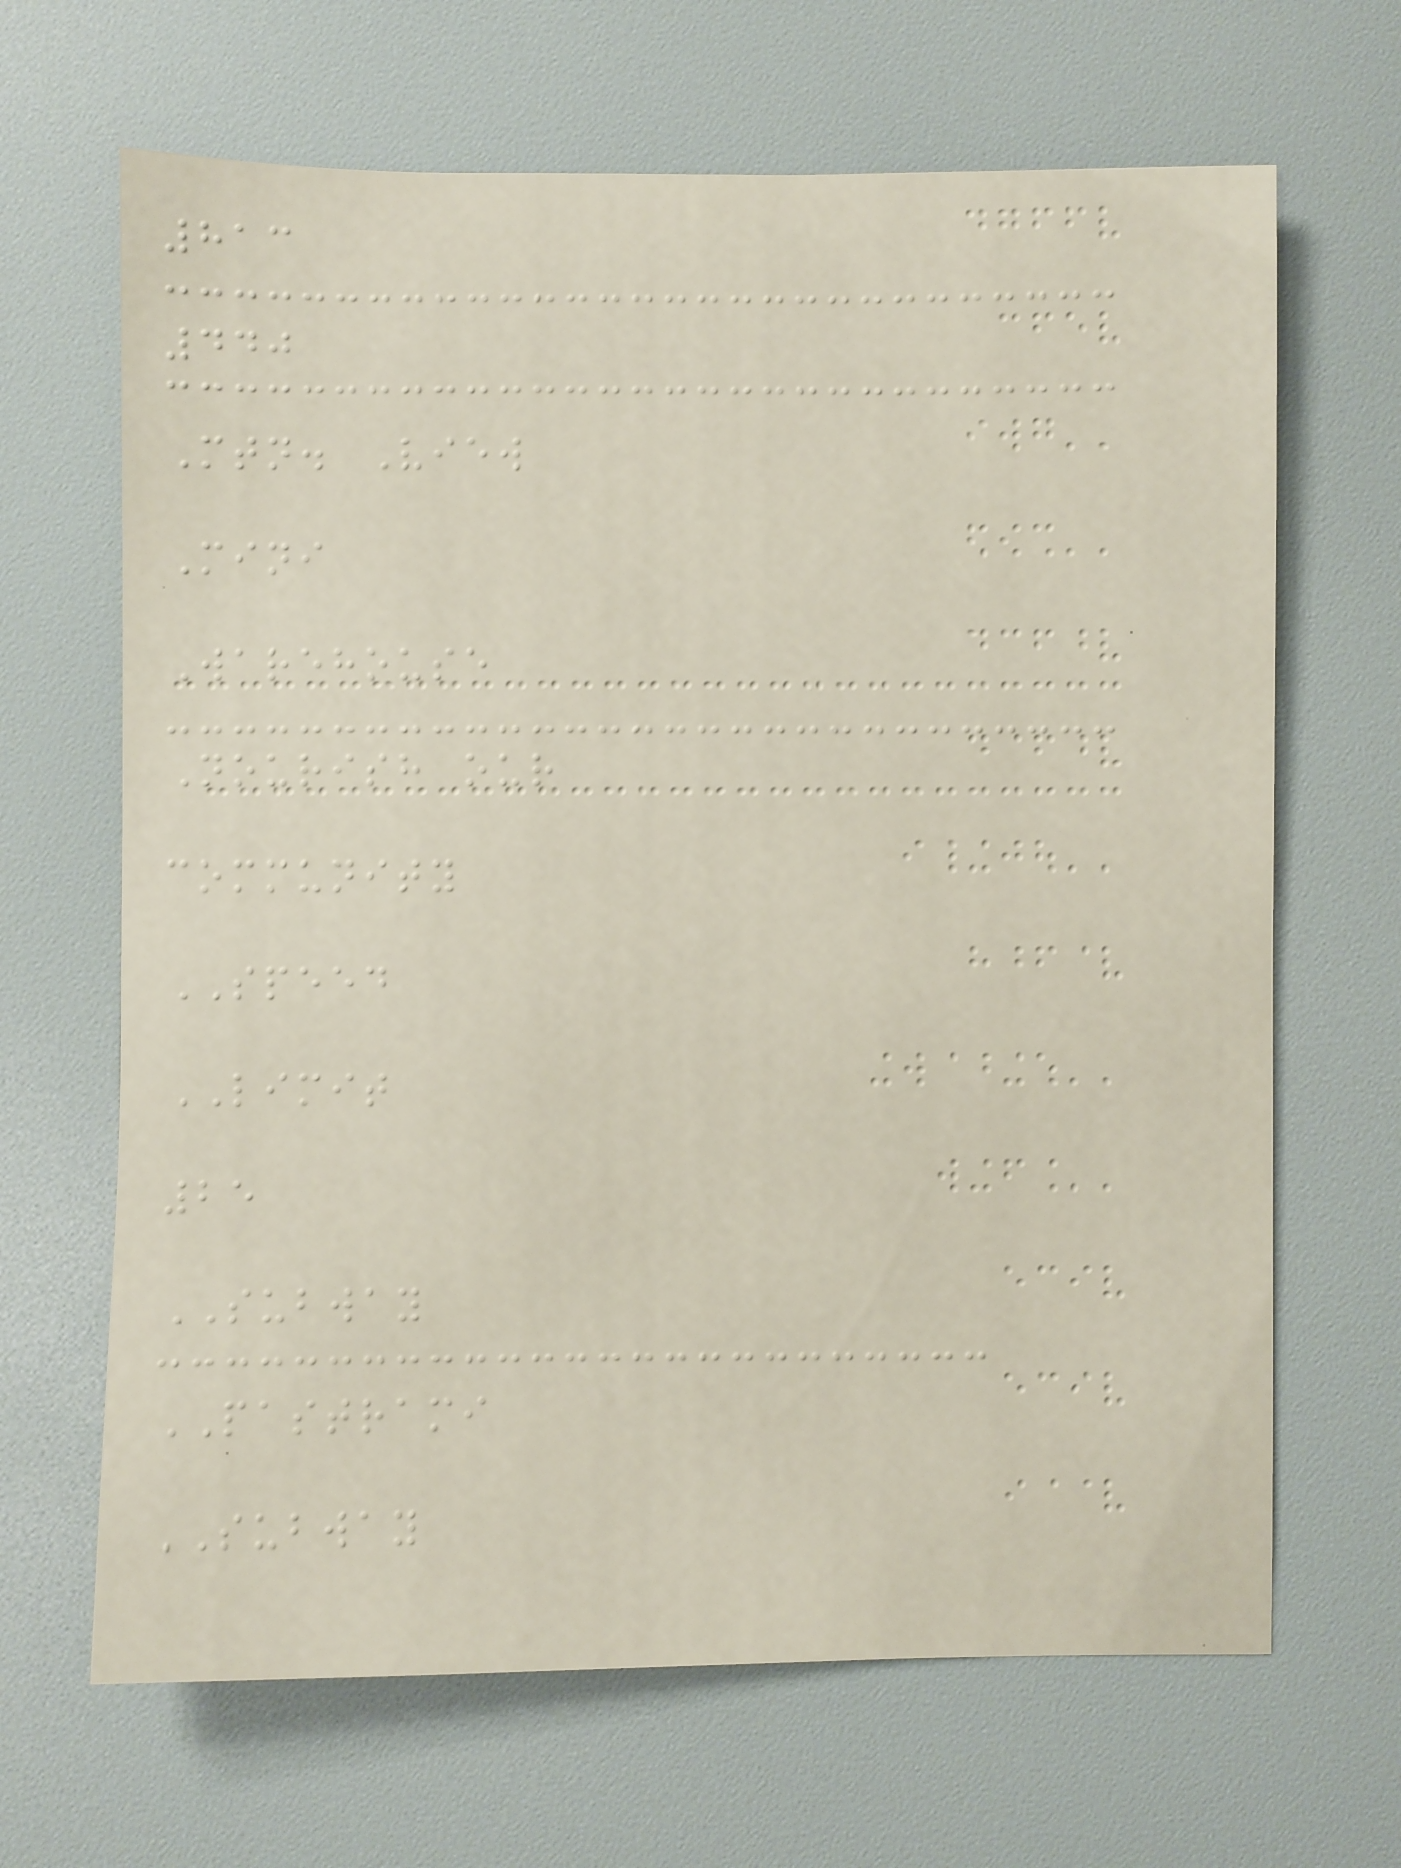813
440
Mtn. View
Mini
Warehouse
Nourish our
community
SPEED
LIMIT
25
SUBWAY
PASTRAMI
SUBWAY
